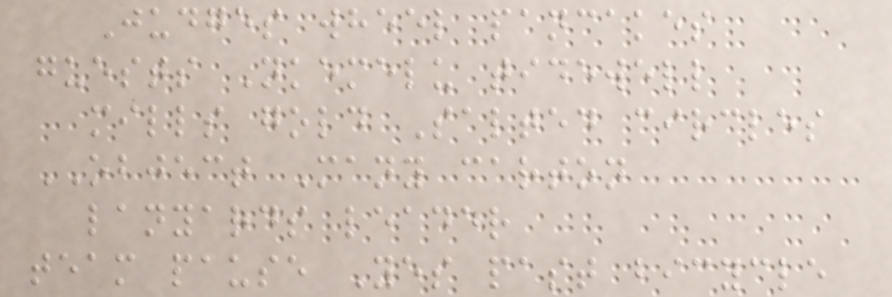Judges wheel pancakes
guests Nkemelu tidewell
mills gold Salted circles
OBJECT Many carton
lanyards leader
team pause Yes past bicycle
